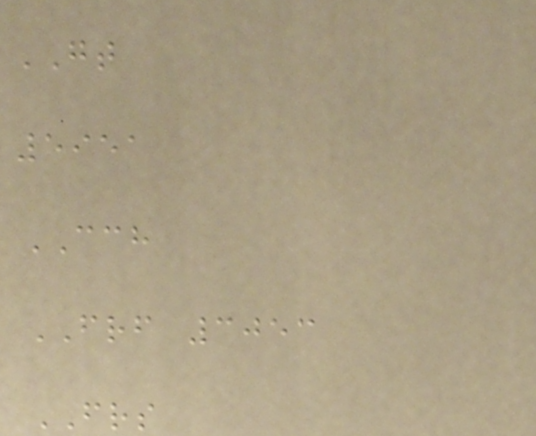GT
5951
CCH
FRF 3053
FRS
